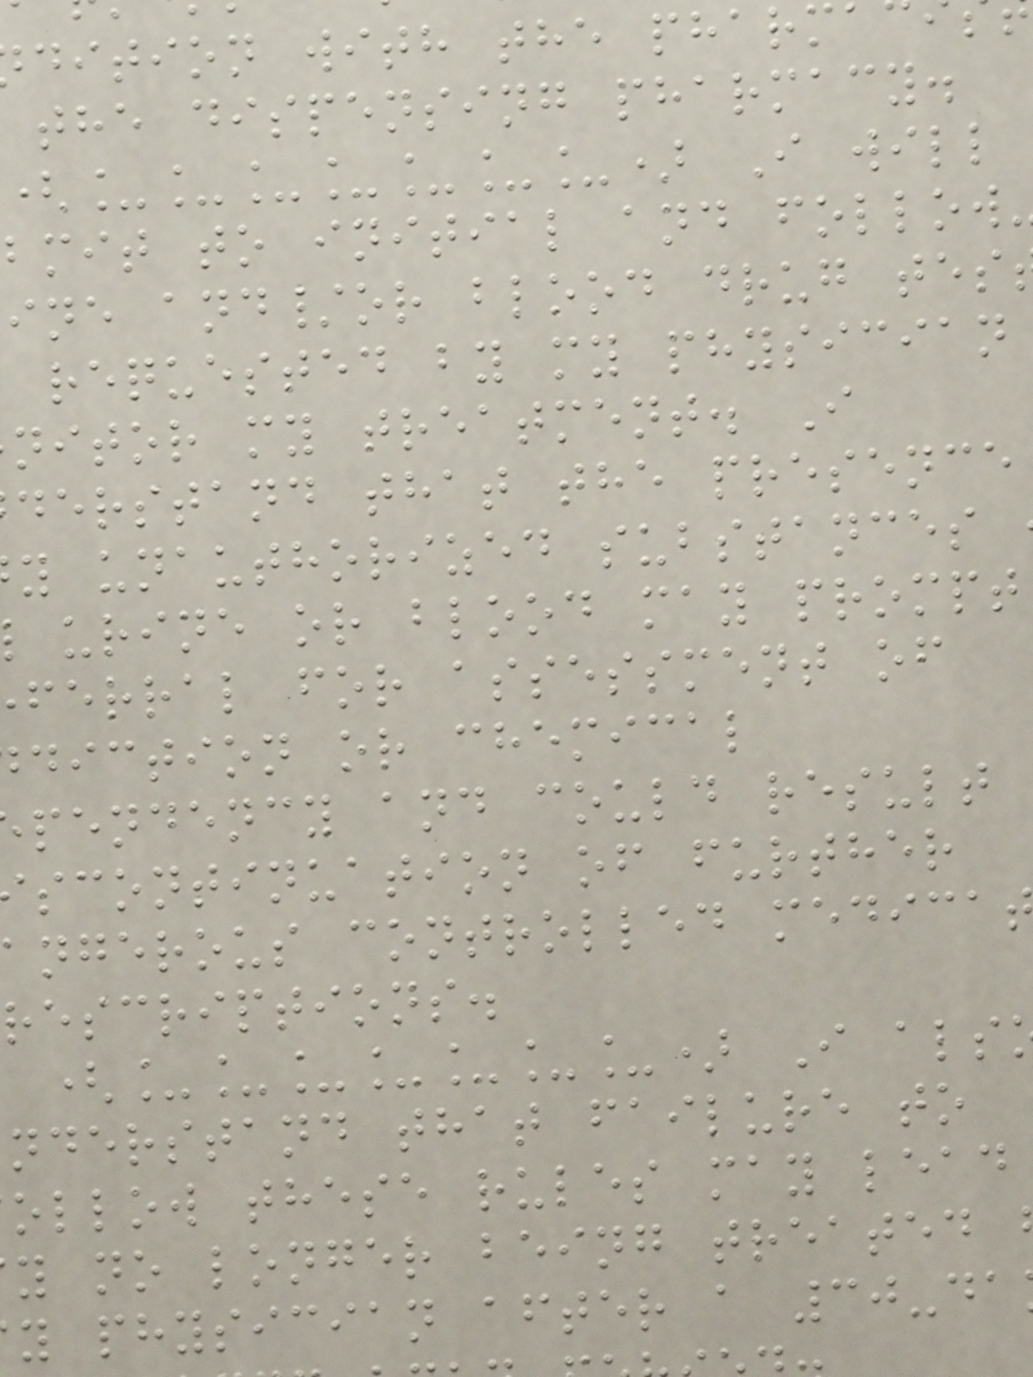dition with the pharm
the dispensing pharmacy.
_______) I will
bmit to initial and follow
ine and/or blood drug tes
requested by my physician
nitor my treatment. I
derstand that the presence
y unauthorized substances
urine or blood may prompt
ferral for assessment of
diction or chemical
pendency and could result
scontinuation of further
ngerous controlled medica
rescriptions.
(_______) I als
nderstand that failure to
ollow these rules may lead
y no longer being treated
y physician after a 30-da
